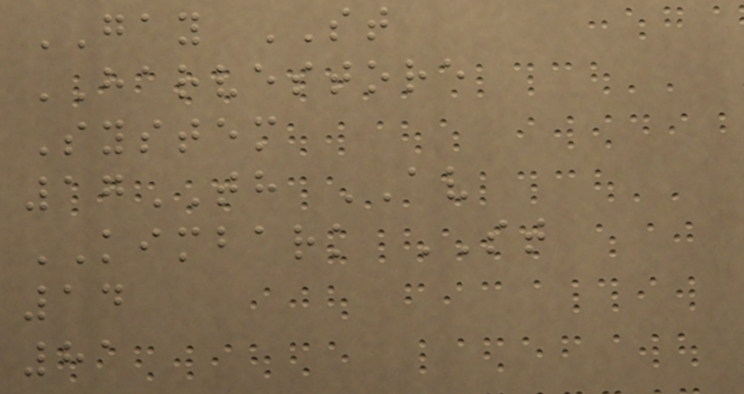GAY ST
HARVESTORE
System
17TH AV
KIMBARK ST
14
81
